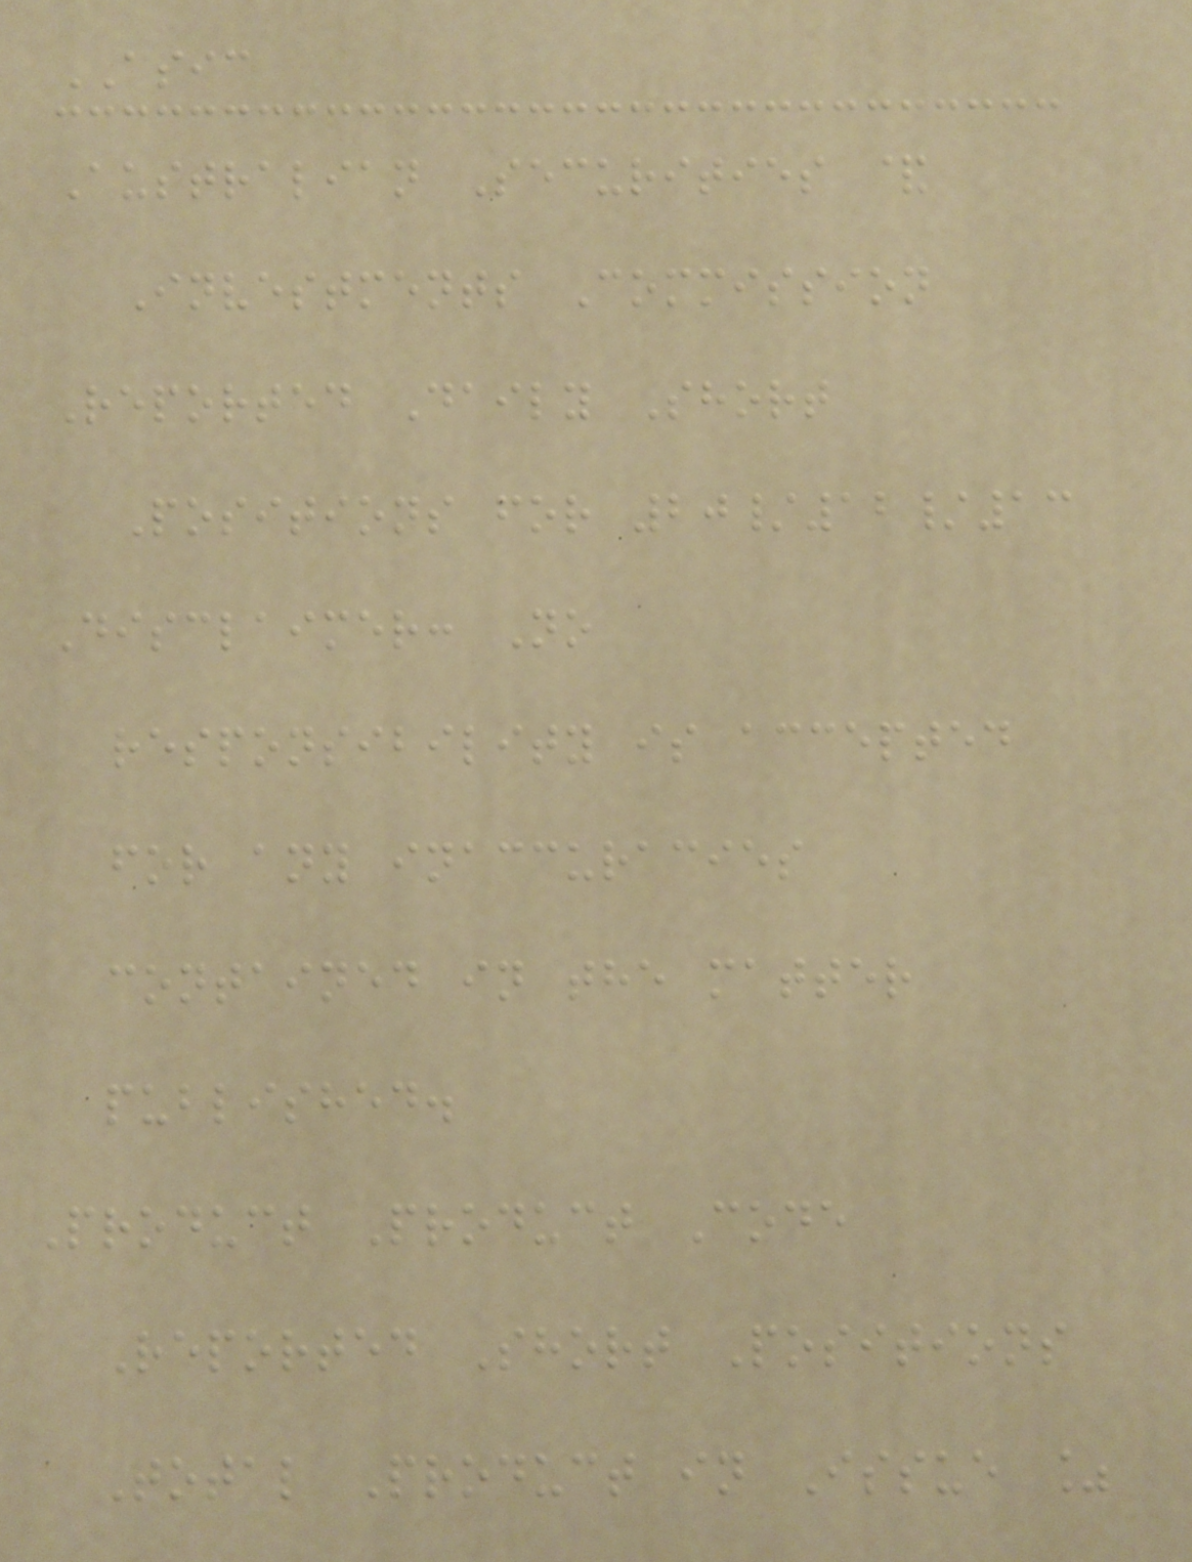ASIC
Australian Securities &
Investments Commission
Reported Daily Short
Positions for 20/12/13
Disclaimer: No
responsibility is accepted
for any inaccuracies
contained in the matter
published.
Product Product Code
Reported Short Positions
Total Product in Issue %
